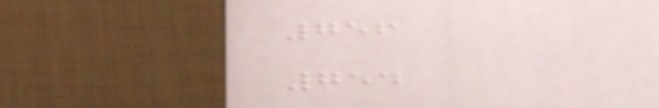756
754
